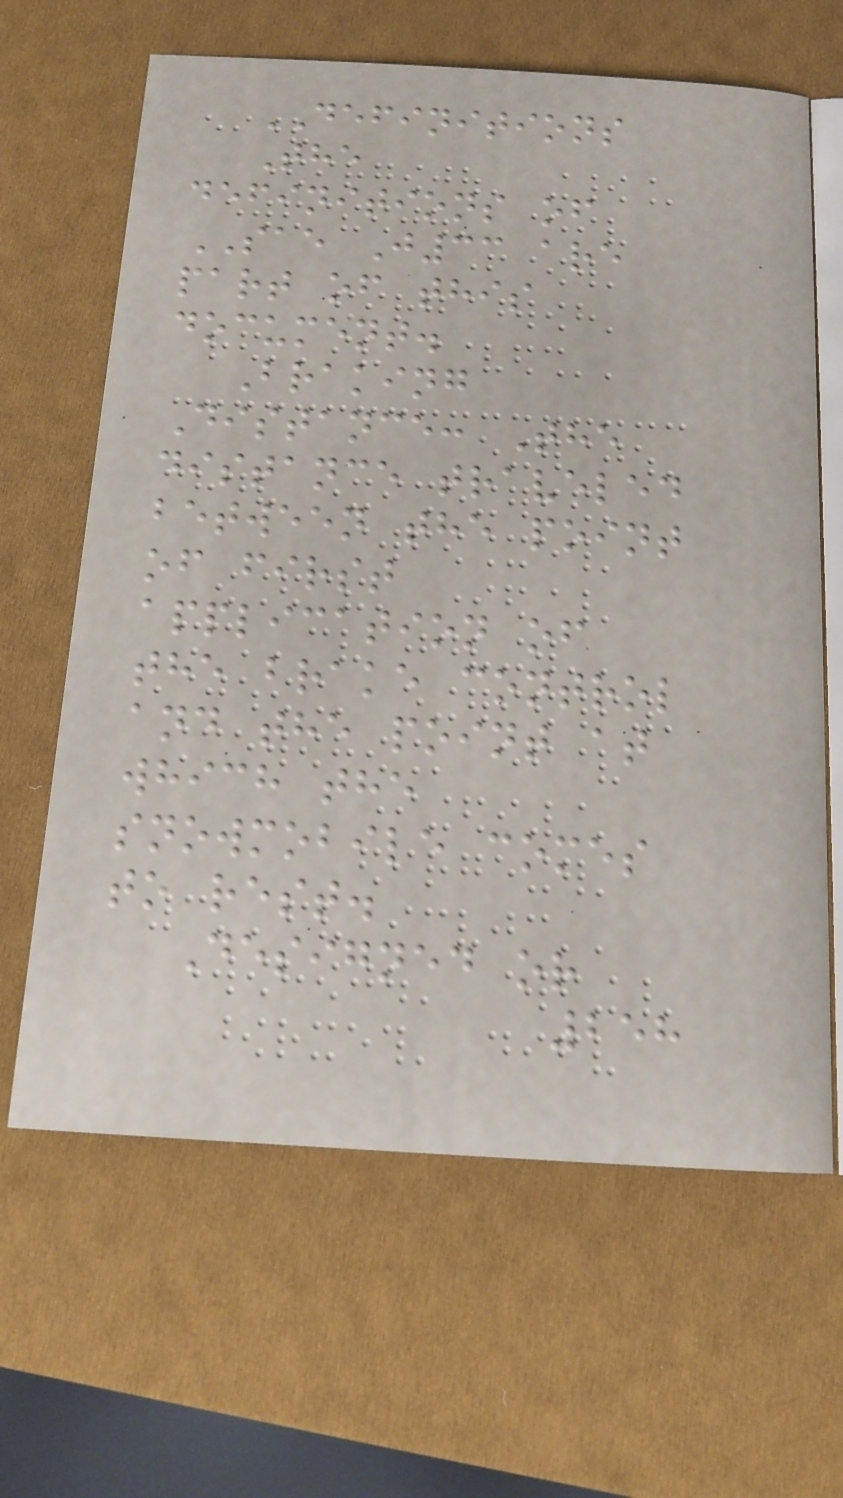DEFINITIONS
The
definitions of
SAE J33 are
part of this
document.
Braking
Distance: The
distance traveled
between the point
of first
application of
the brake control
and the point at
which the
snowmobile comes
to rest.
Designed or
258
